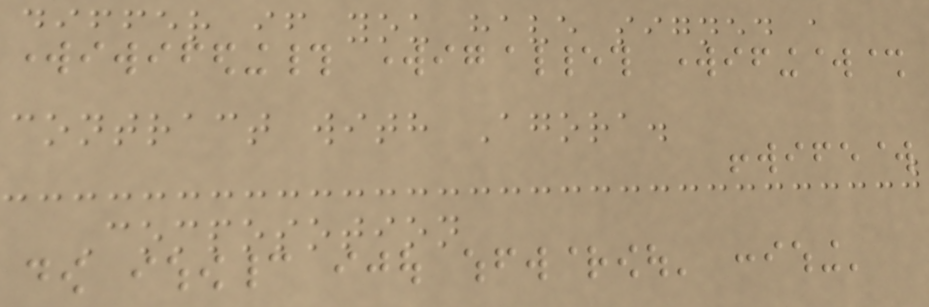differ if you have signed a
contract with Agora.
Composotion
